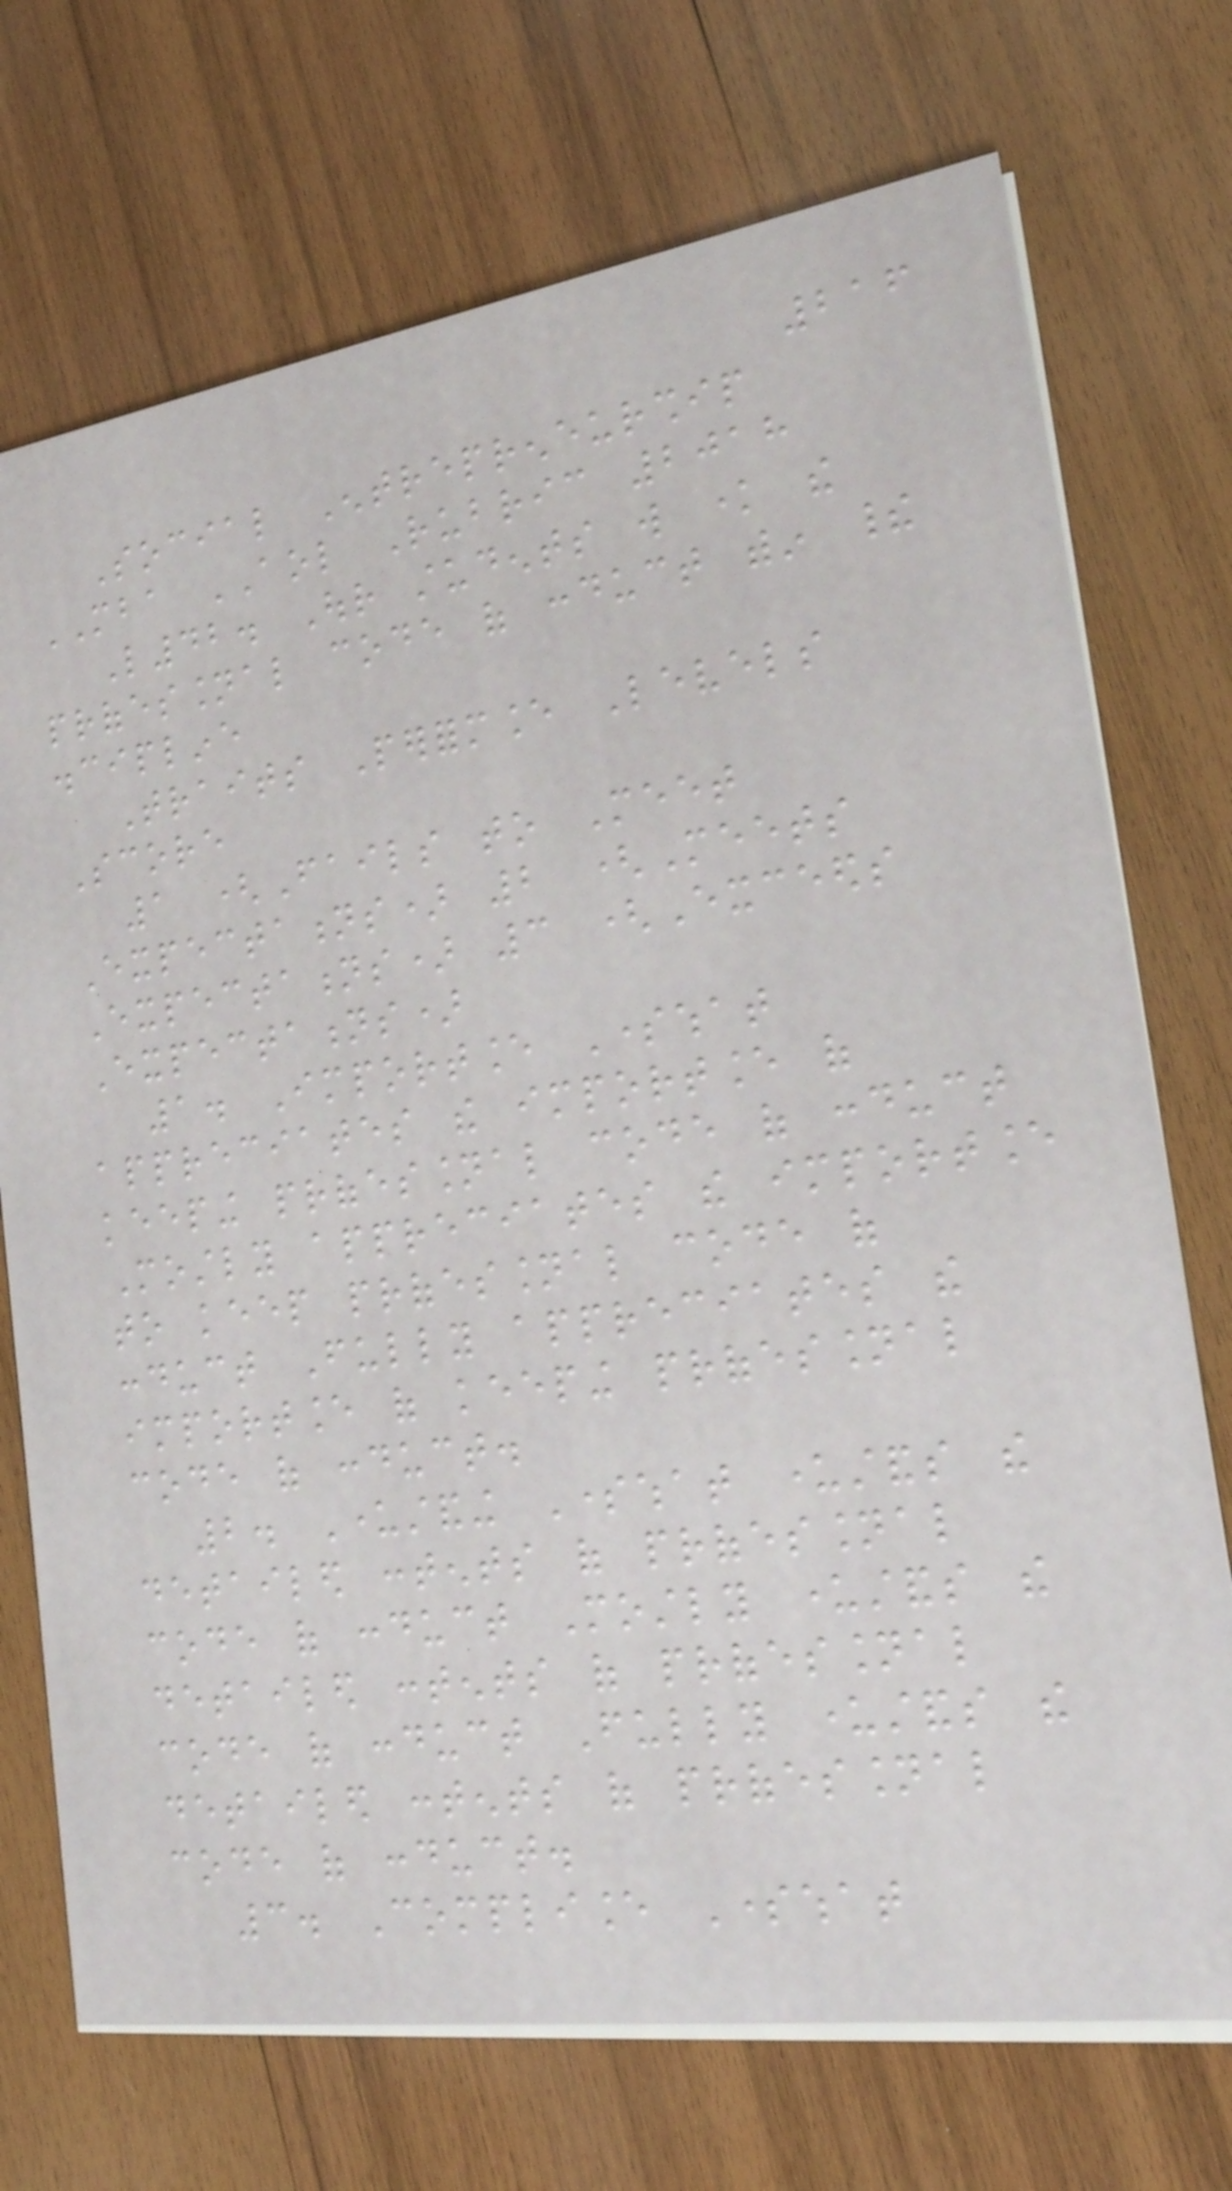216
Social Entrepreneurship
MBA AOL Rubric 2018
L42. Our students will know the
professional code of conduct within their
discipline
Traits Performance Levels
Score
1 (Fails to Meet
Expectations) 2 (Meets
Expectations) 3 (Exceeds
Expectations)
1. Importance Somewhat
appreciates the importance of
keeping professional code of conduct
Mostly appreciates the importance
to keep professional code of
conduct Fully appreciates the
importance of keeping professional
code of conduct.
2. Understanding Somewhat understands the
detailed contents of professional
code of conduct Mostly understands the
detailed contents of professional
code of conduct Fully understands the
detailed contents of professional
code of conduct.
3. Compliance Somewhat
